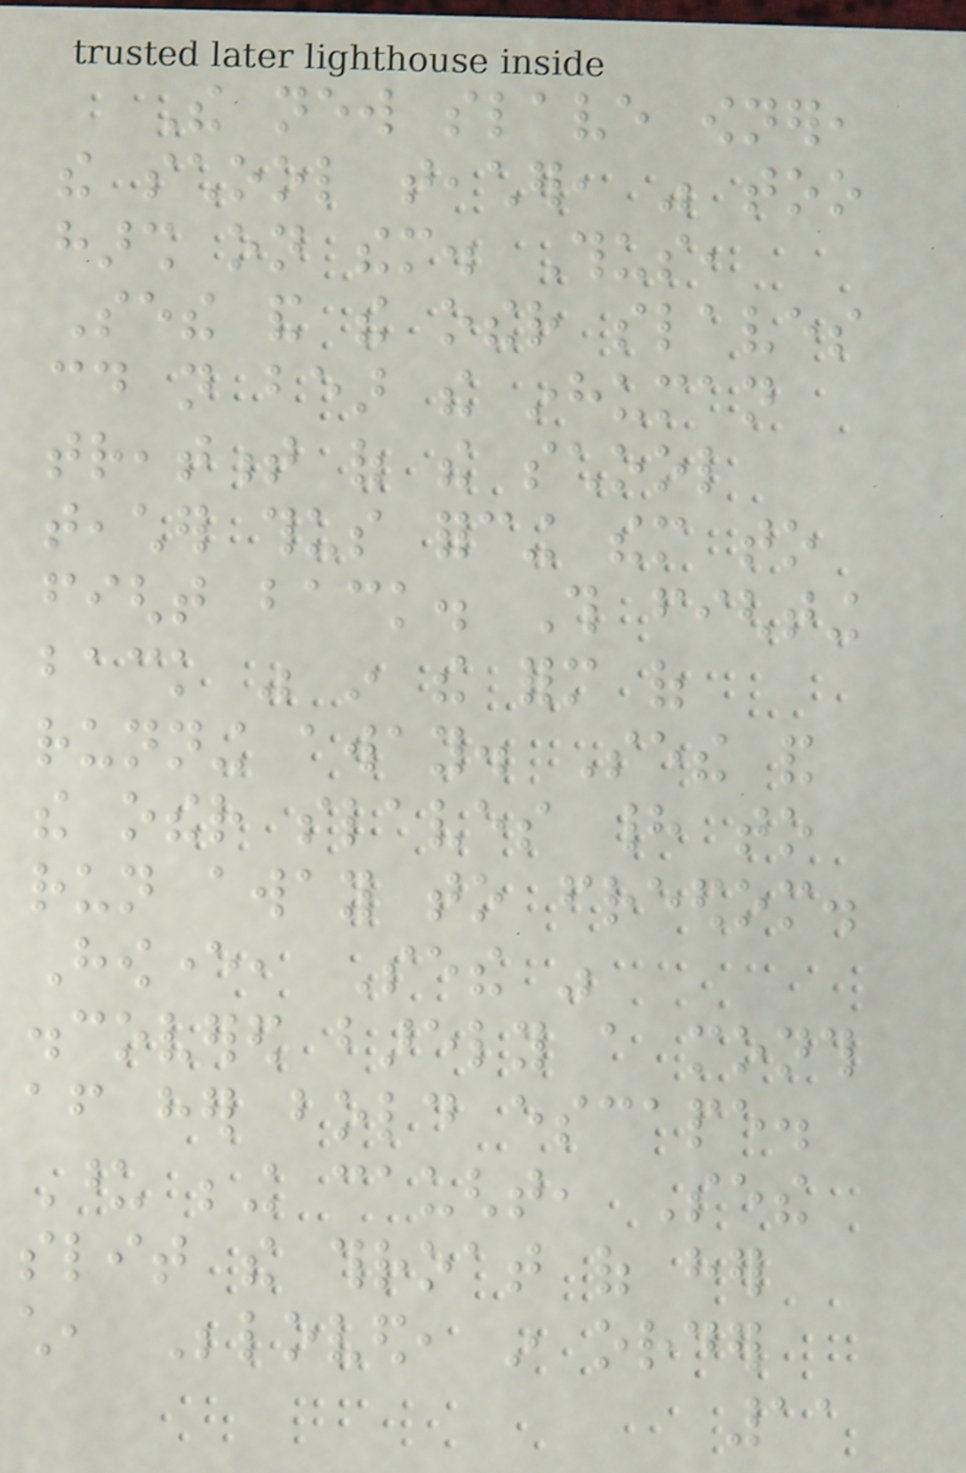The new slave owner,
the school teacher, was too
harsh on them. Thus,
Sethe and the other slaves
could not bear the inhuman
treatment of the school
teacher thus forcing them to
fight back. This fighting
back was in the form of
running away. Sethe and
the other slaves had to
run away to freedom.
However, Sethe was
discovered barely a month
after her bold escape.
Upon being caught, Sethe
slit the throat of her
child, Beloved, in order
11
